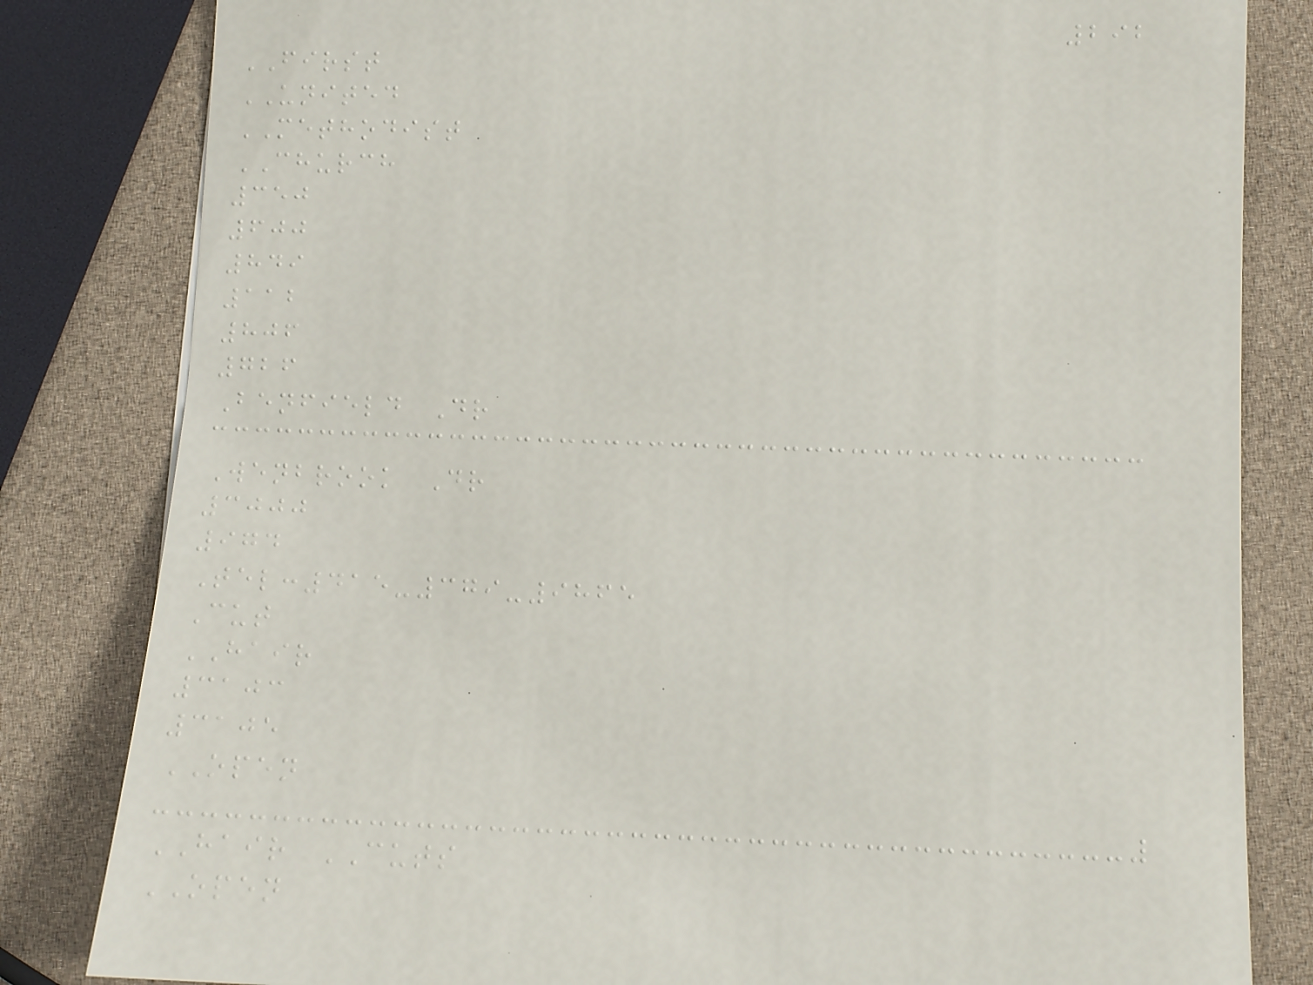292
FIRST
UNITED
METHODIST
CHURCH
350
600
849
112
806
726
Benfield Dr
Wenbrook Dr
3000
974
Tel:415-379-9865
Cut
HAIR
3103
3105
OPEN
HAIR CUTS
OPEN
